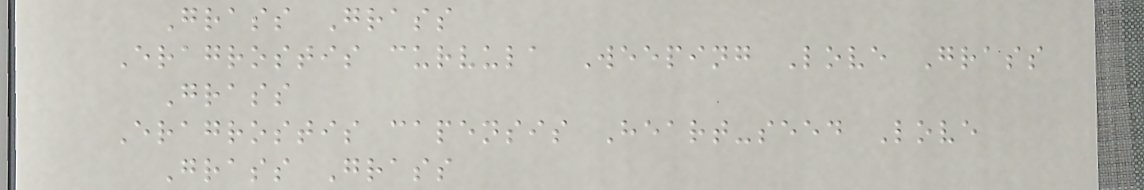Grass Grass
Eragrostis curvula Weeping Love Grass
Grass
Eragrostis capensis Heart-seed Love
Grass Grass
